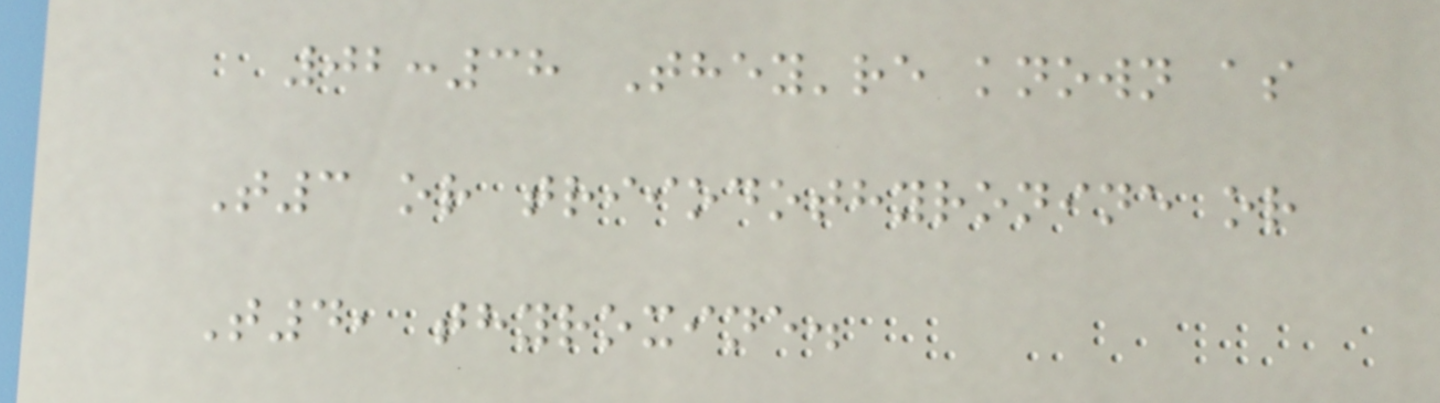02:38 They're known as
T3 or triiodothyronine or
T4, thyroxine.
